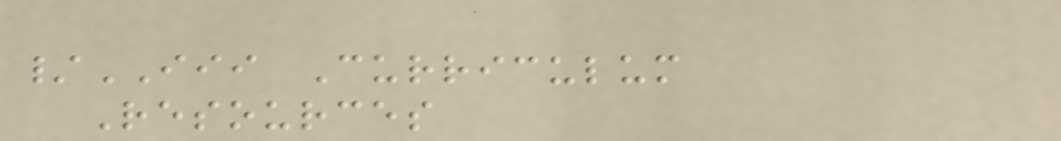/III Curriculum
Resources
